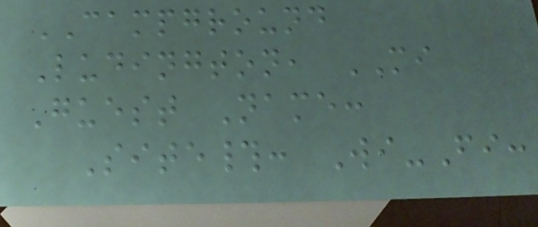CAMPGROUND
Ludington, MI
Guest Name:
Site#: Wi-Fi:
